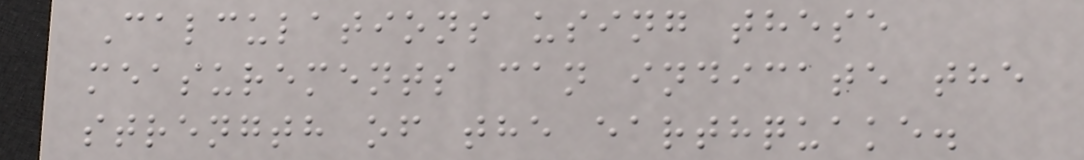Calculations using these
measurements can indicate the
strength of the earthquake.
